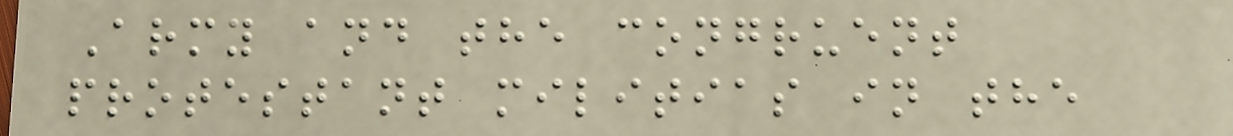Army and the congruent
protestant militias in the
